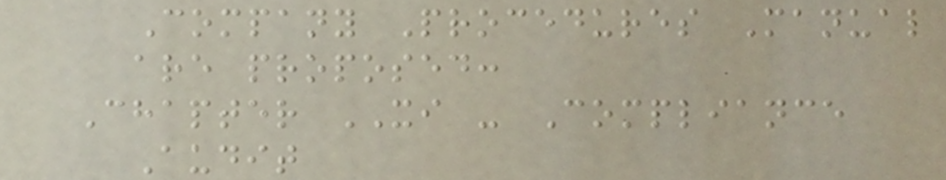Company Procedures Manual
are proposed:
Chapter XI - Compliance
Audit
